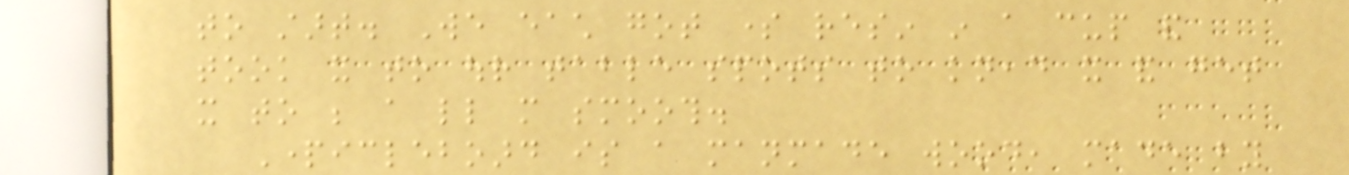to start. We each got some resin in a cup and
took it to our table spots to knead it and get
it to be a little more smooth.
Particleboard is a manmade wood, made by
